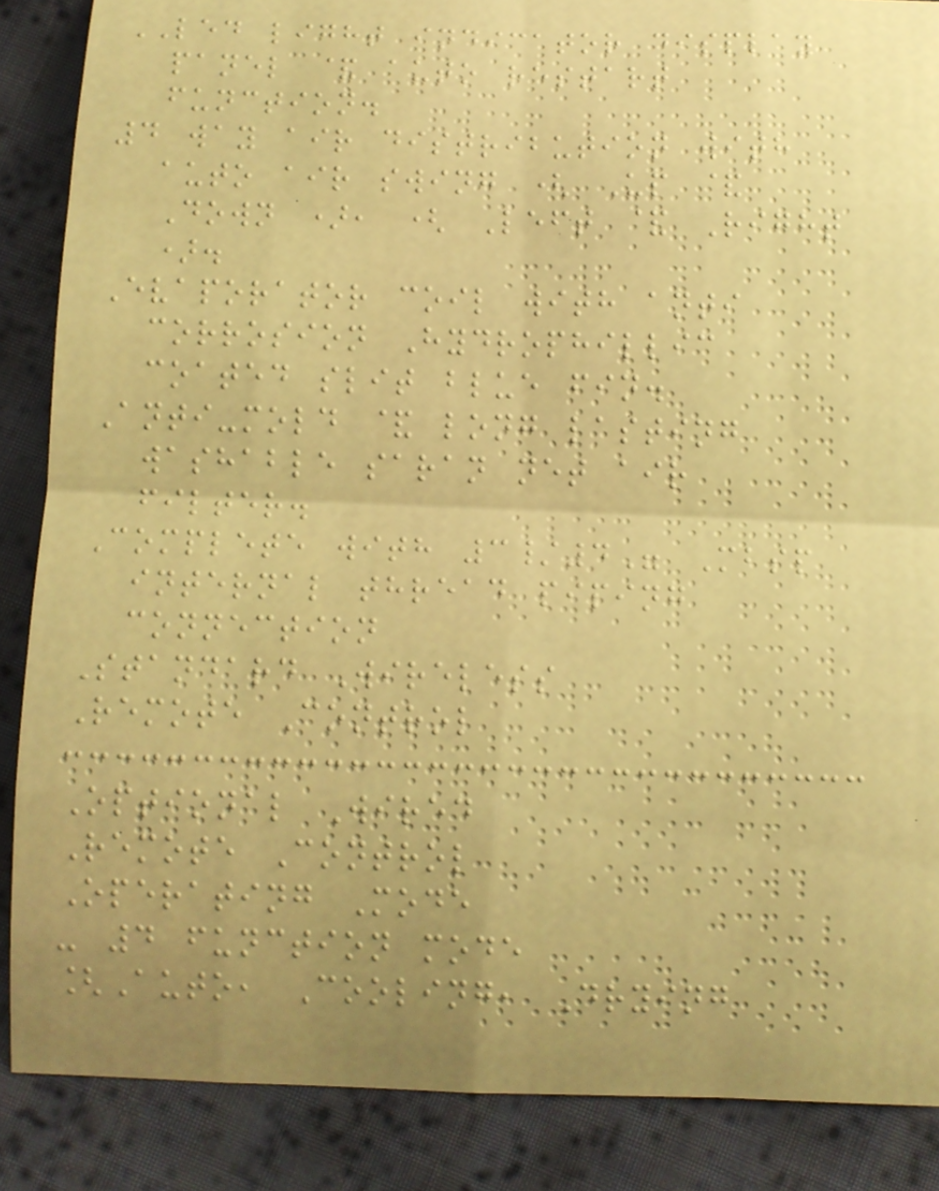LED light indicator display
panel & auto restart
function.
4 way air distribution with
auto air swing ( Up &
Down ), ( Left & Right
).
Evaporator coil with anti
corrosion Hydrophillic
coated slit blue fin.
Anti-mold & long lasting
washable saran net air
filter.
Complete with 3/4" Mbsp
internal thread piping
connection
Standard Wireless
Remote Control
Optional Wired
Remote Control
Operating Mode
- 4 function mode
[Auto, Cooling, Drying
